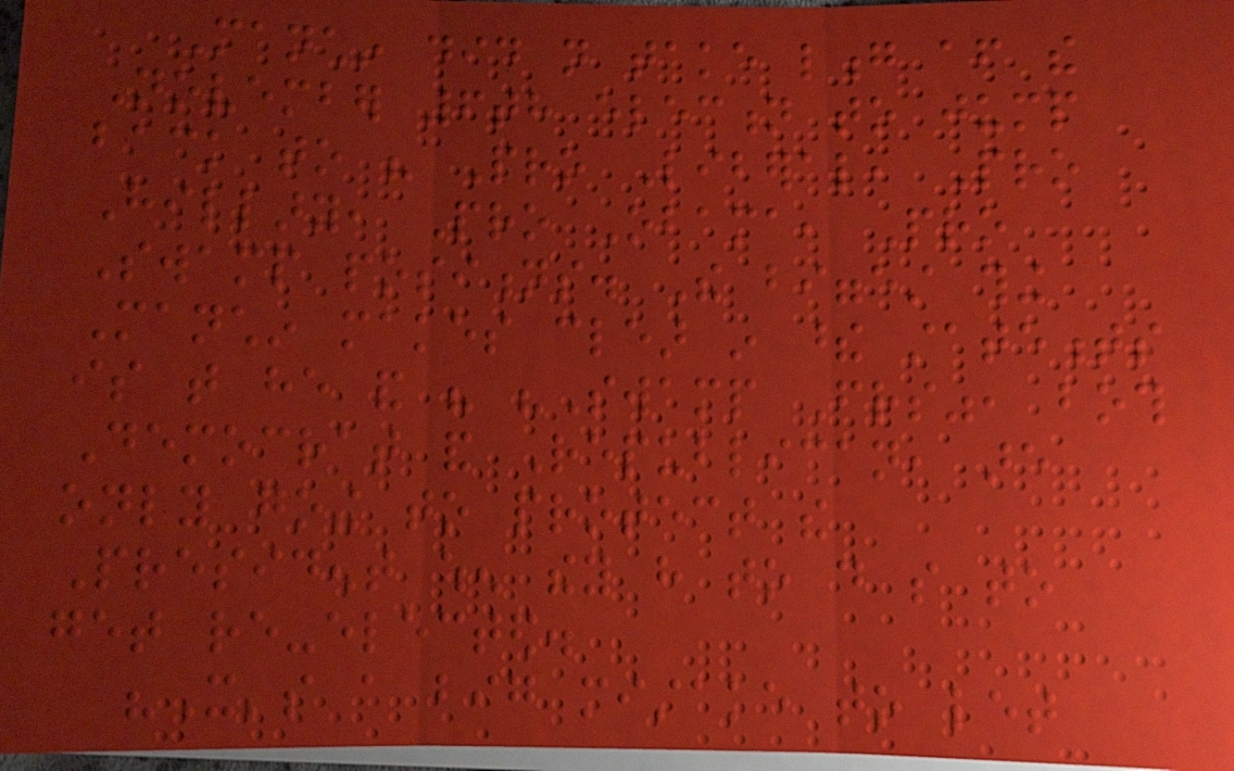Manchin did not take long after the
November 6th election to jump
back to his Pro Liberal, Pro
Hillary, Pro Obama, Pro
Swamp positions. The biggest thing
Manchin makes clear in these statements
is that he and his "Swamp Friends", both
Democrat and Republican, are
only going to protect the
President when they have to do so to
get re-elected.
"It's a big mistake to let
